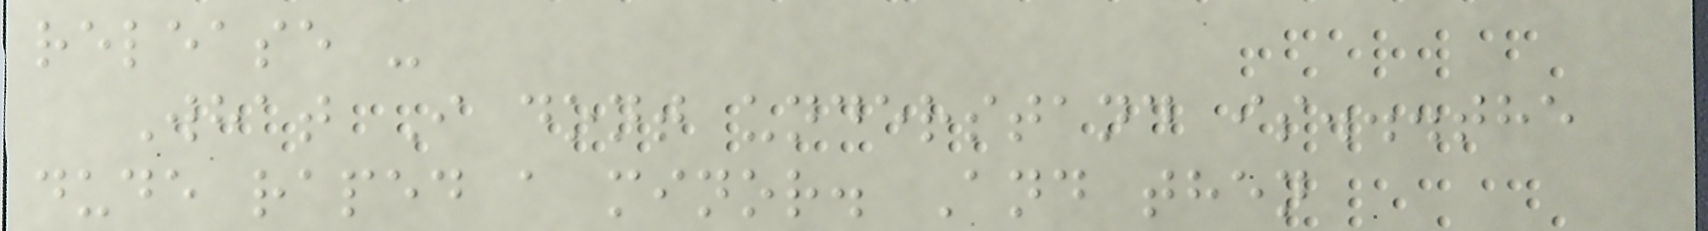release -
What I dont understand is...the
dude raped a minor. And then
